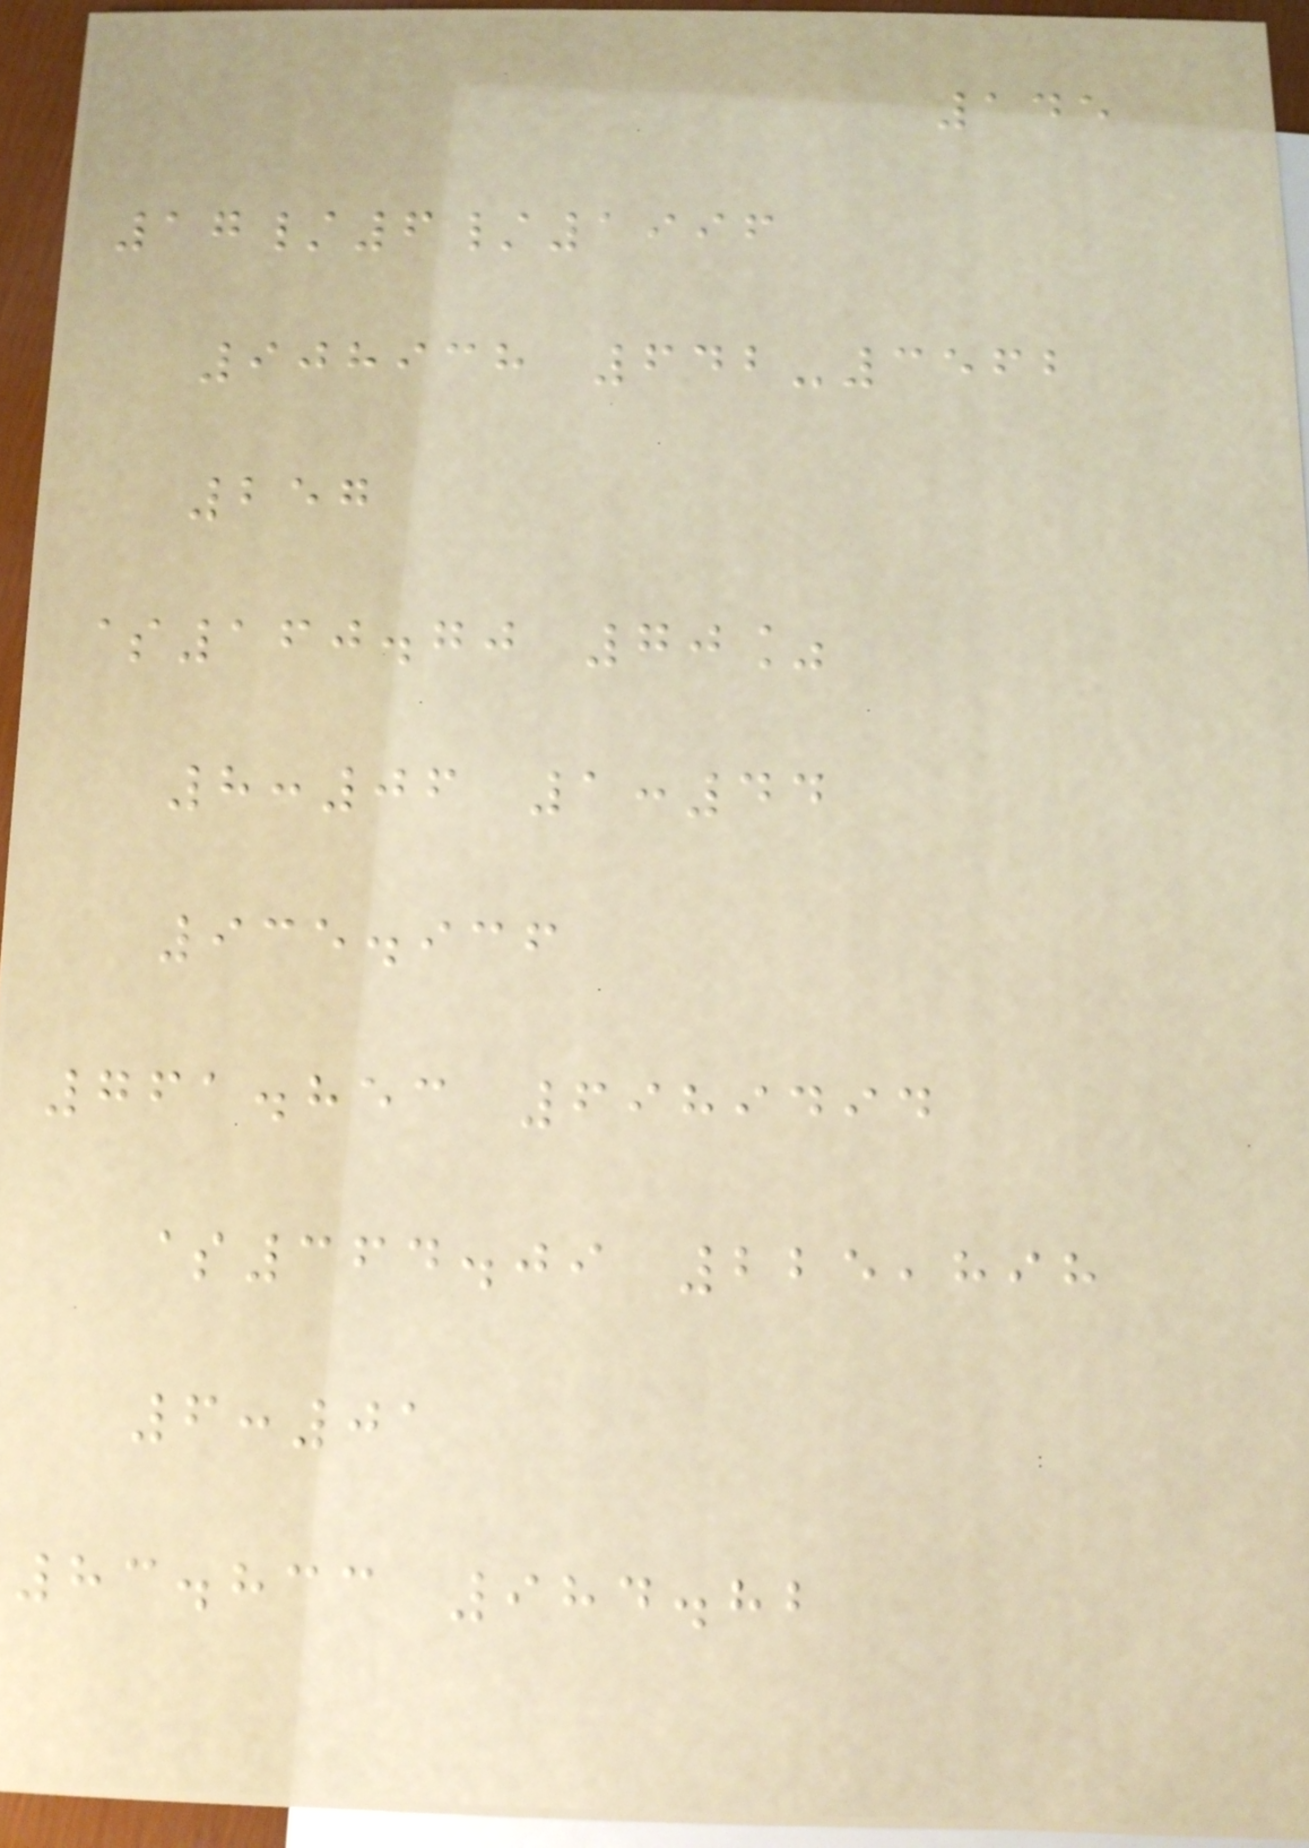145
17/6/1996
908938 642-3562
257
$160.70 70%
8:06 1:44
935.936
761.853 6989494
$364.09 225,898
6:01
83.833 984.82
